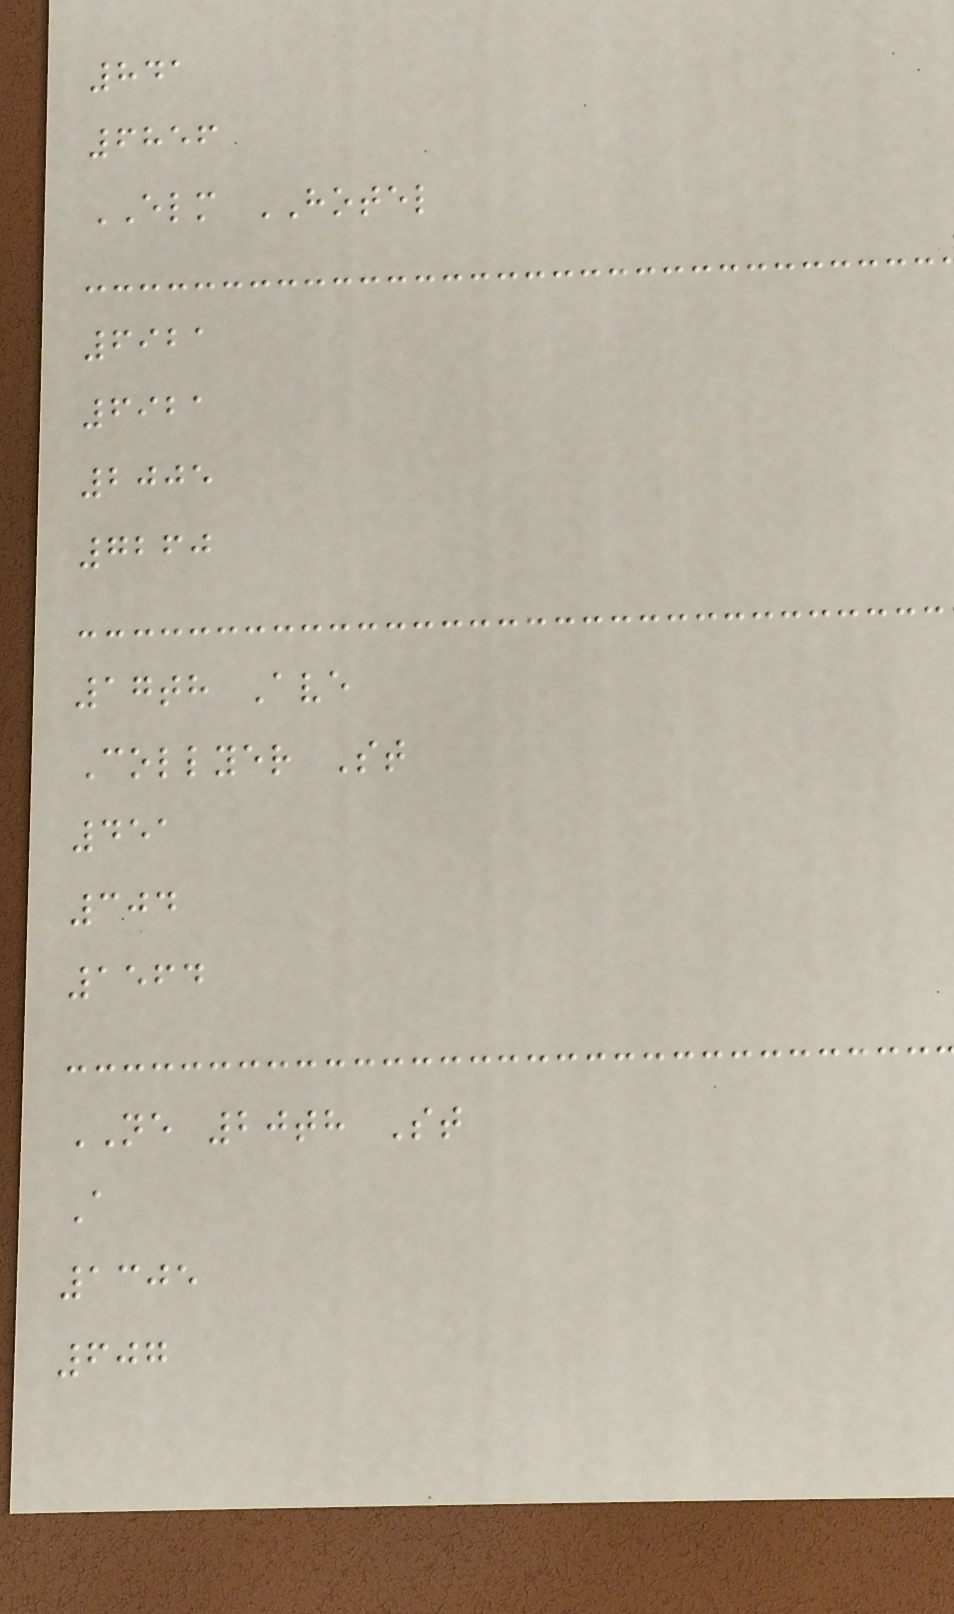841
6856
ELM HOTEL
6921
6921
2005
7260
17th Ave
Collyer St
451
304
1564
NE 20th St
A
1305
607
